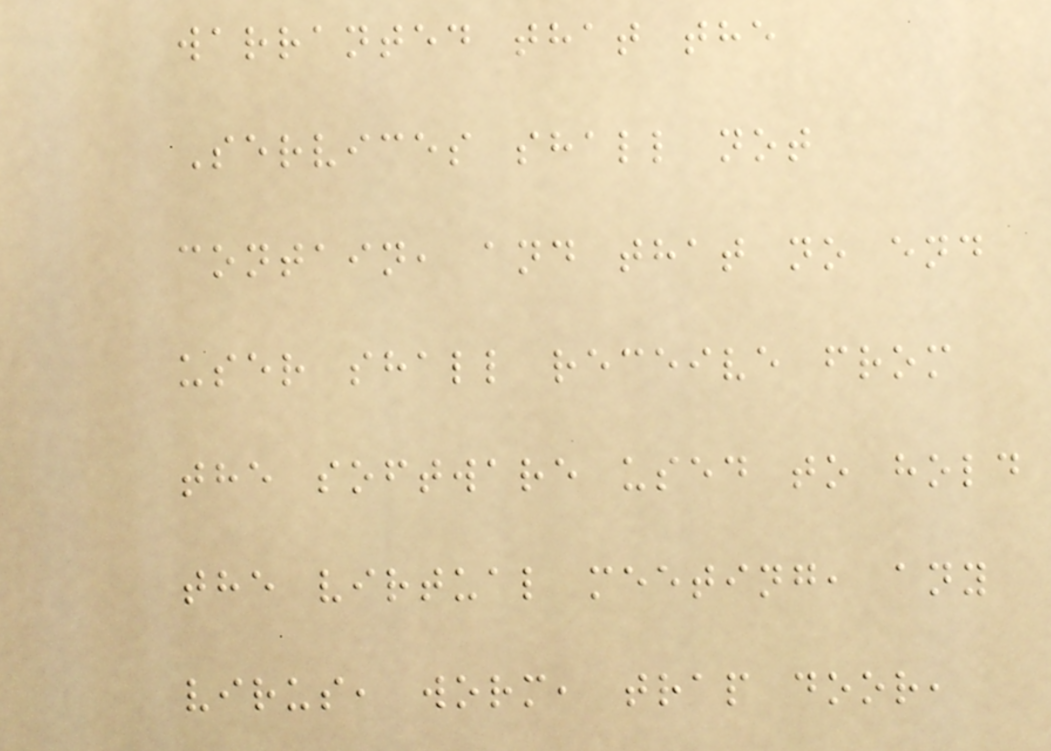warranted that the
Services shall not
contain, and that no end
user shall receive from
the software used to hold
the virtual meeting, any
virus, worm, trap door,
